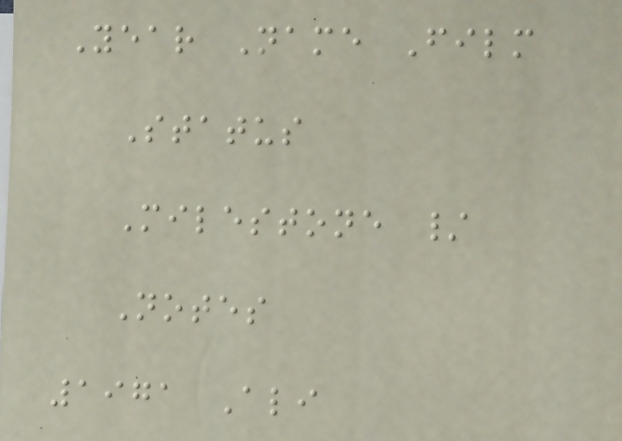Year Name Film
Status
Milestone /
Notes
1971 Ali
